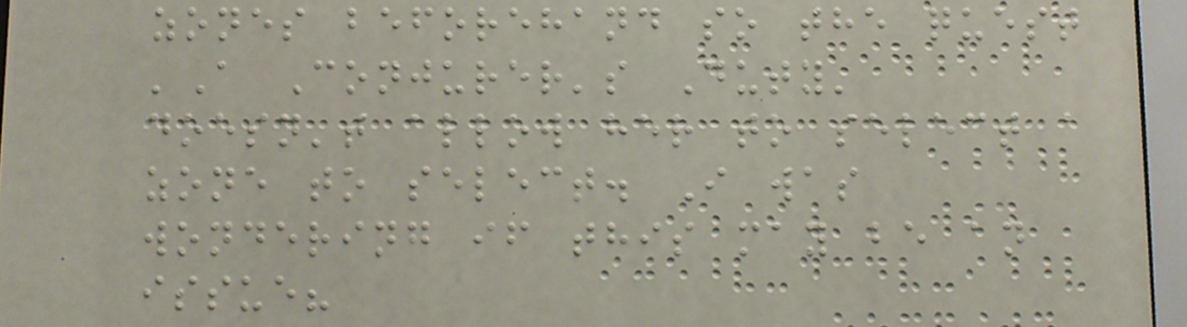zones beforehand so the quest
'A Conjurer's Duty'
doesn't allow her to select a
zone to select. I was
wondering if this may be an
issue?
